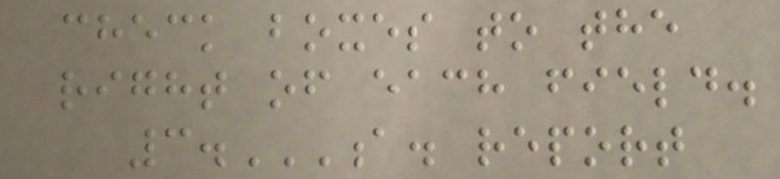check boxes to the
right of each field.
3.A. REPORT
